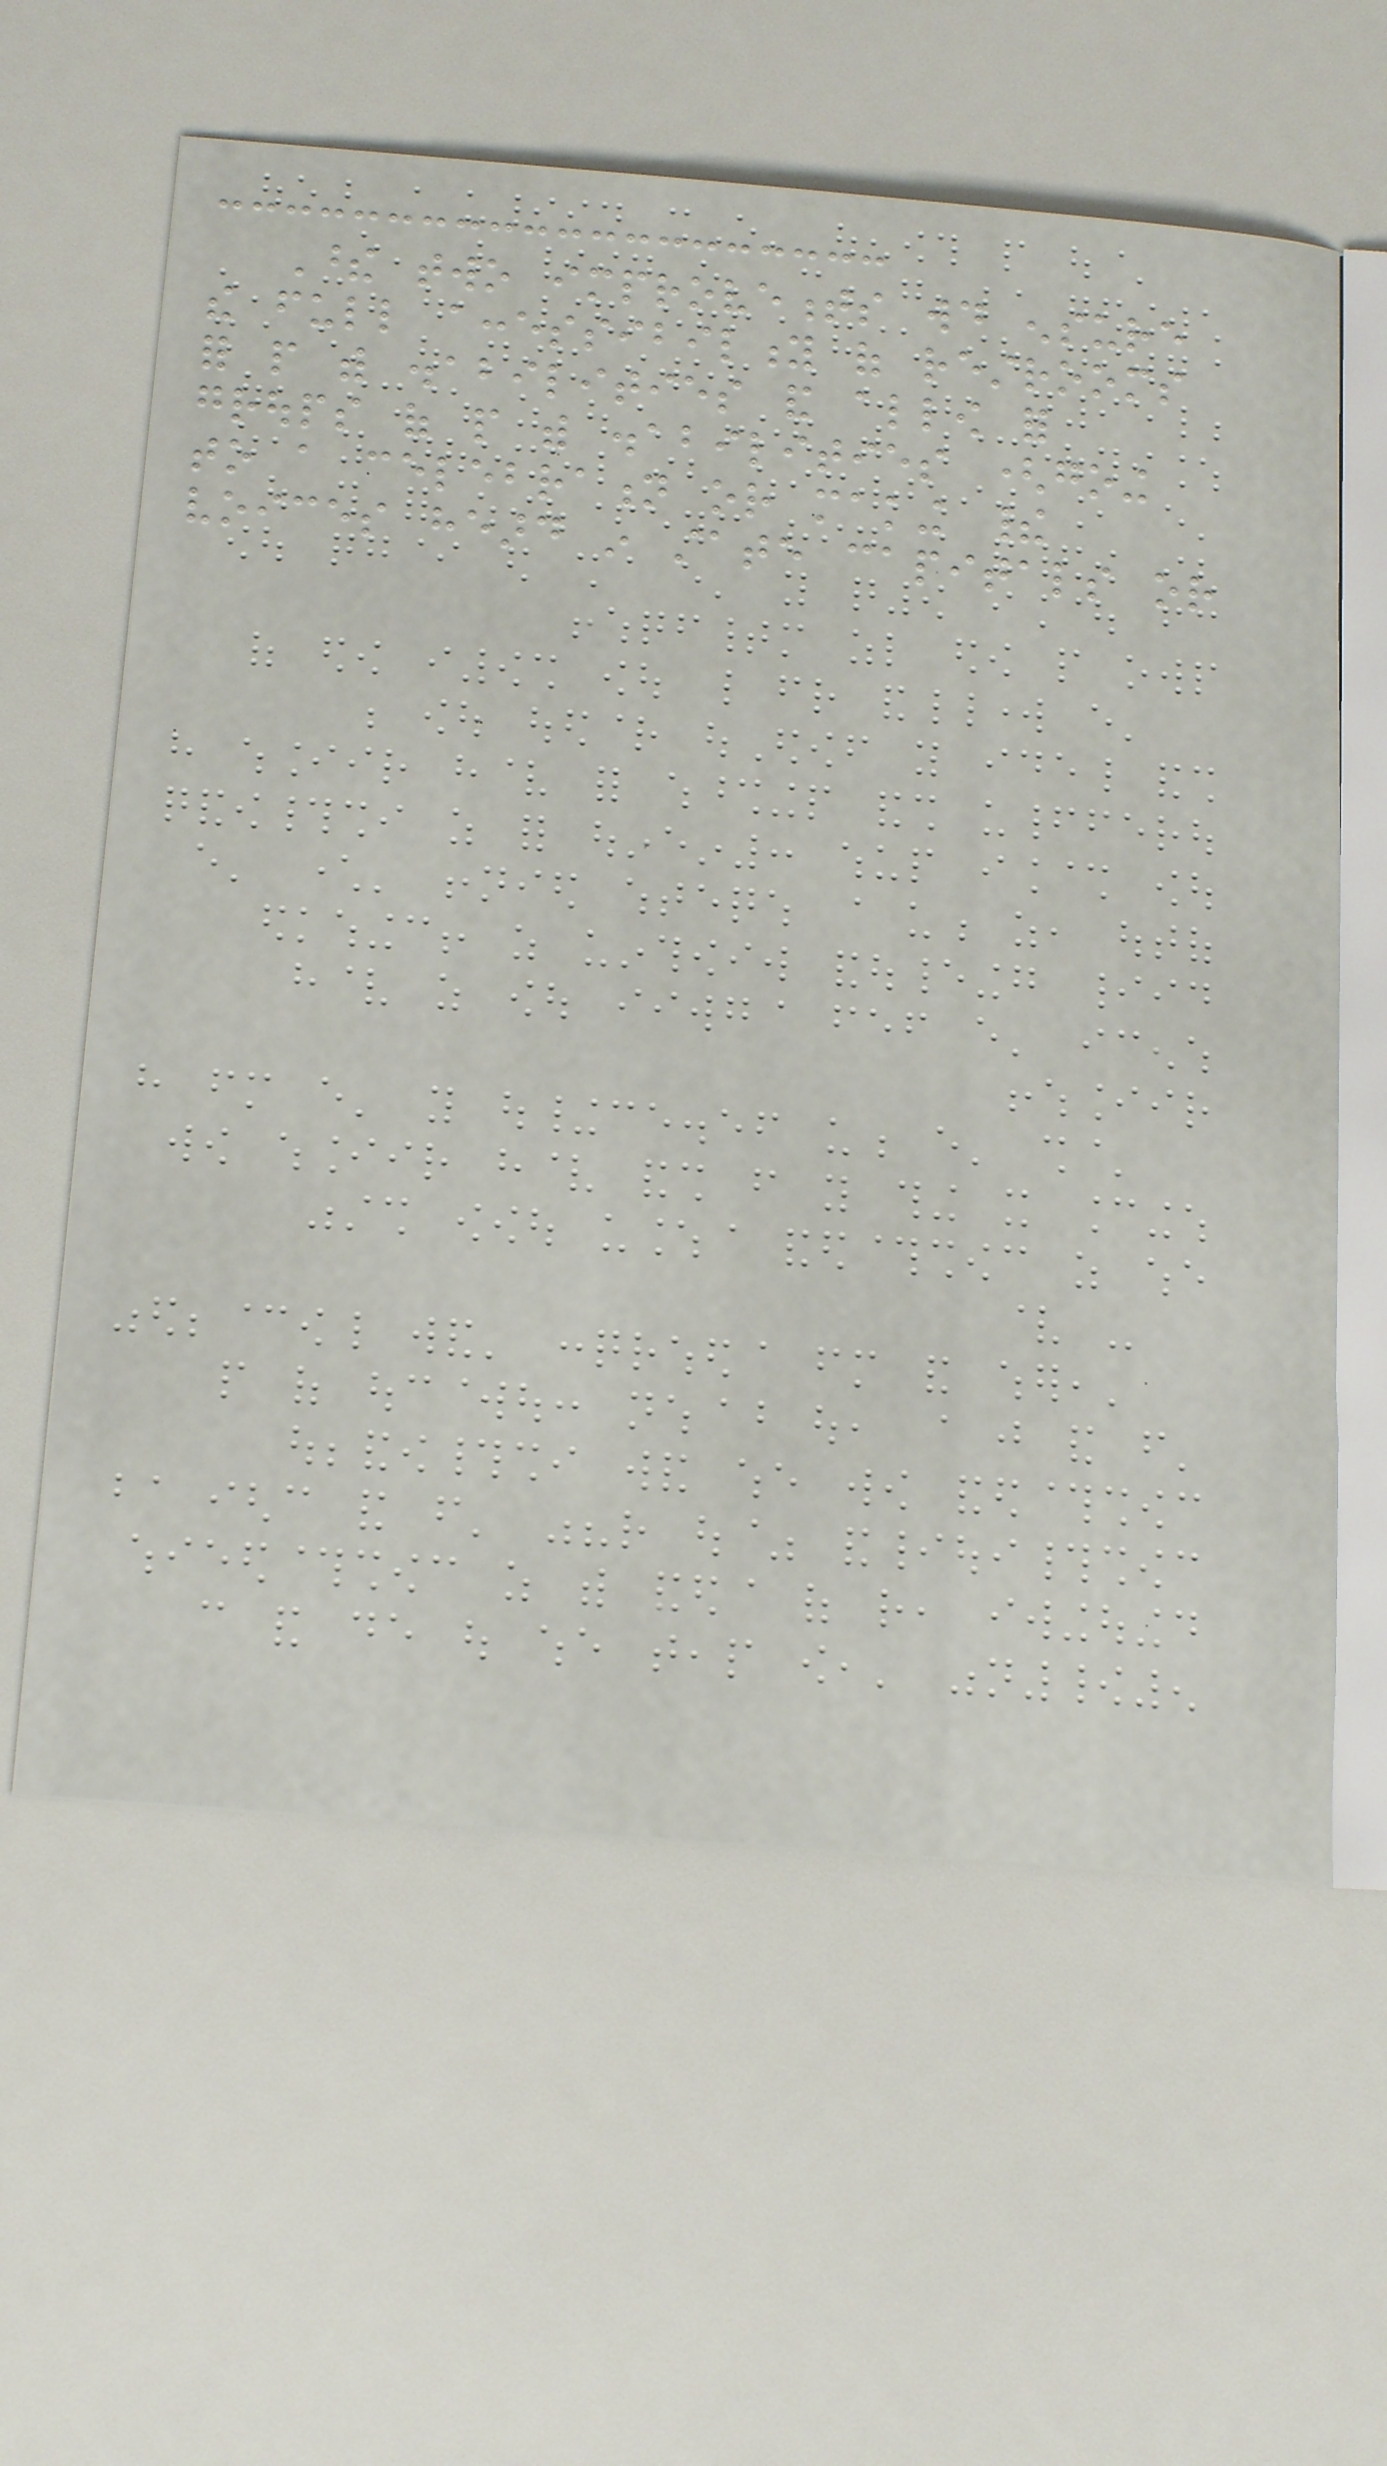These two improvements would ensure
the full accessibility of restrooms
for people with disabilities and allow for
groups of people with disabilities (going
to a celebration or making their
voices heard in state capitals or
